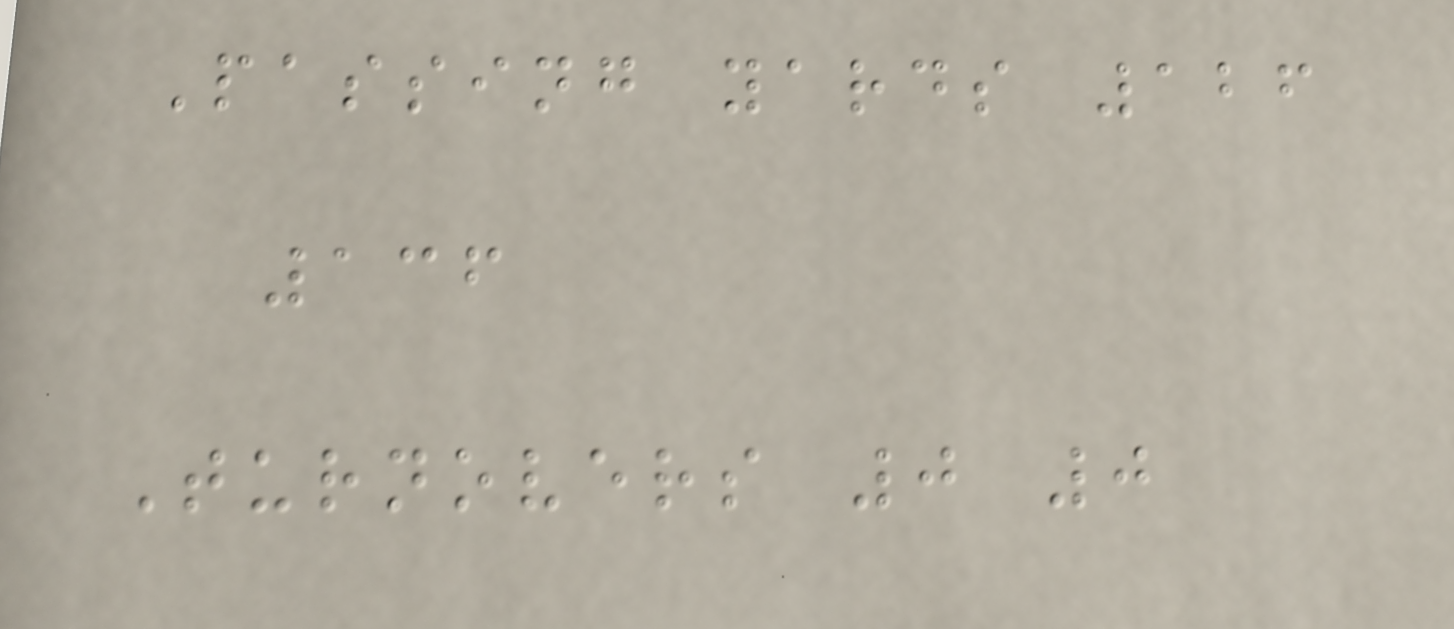Passing yards 126
136
Turnovers 0 0
